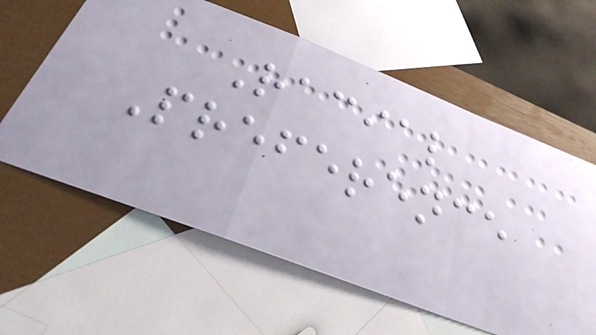Racial
Preference
